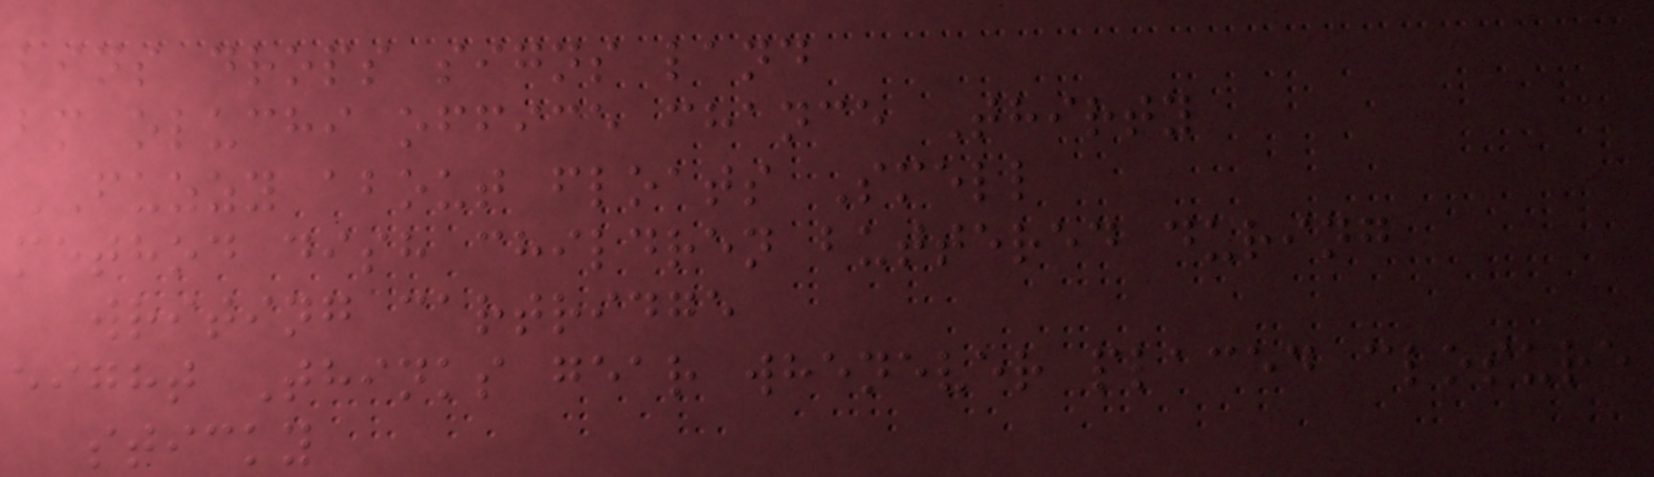bins drops signs land
bm oluchi office chance Thirty
FUZZY about floats Smell
method dish children buttered during
writing cartridge
eight Thinks gear whenever placed closure
sticky
